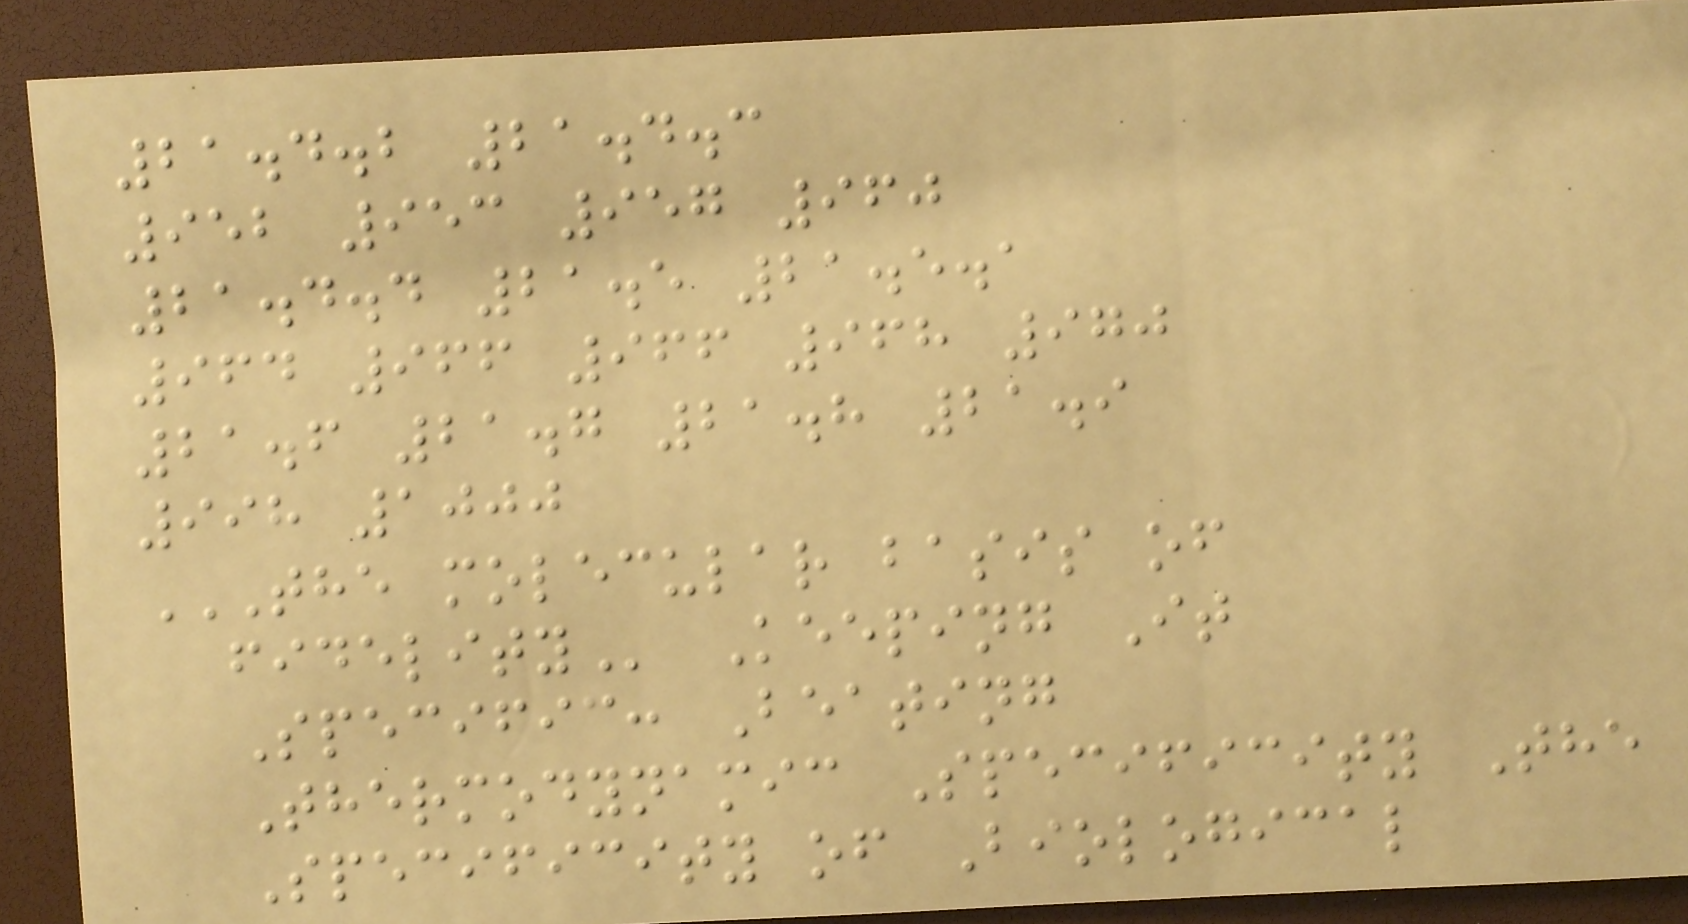21.4.2 21.4.3
952 953 957 960
21.4.4 21.5 21.5.1
964 966 966 968 970
21.6 21.7 21.8 21.9
998 1000
THE MOLECULAR BASIS OF
FIDELITY Keeping It
Specific: Beating
Thermodynamic Specificity The
Specificity of Biological
